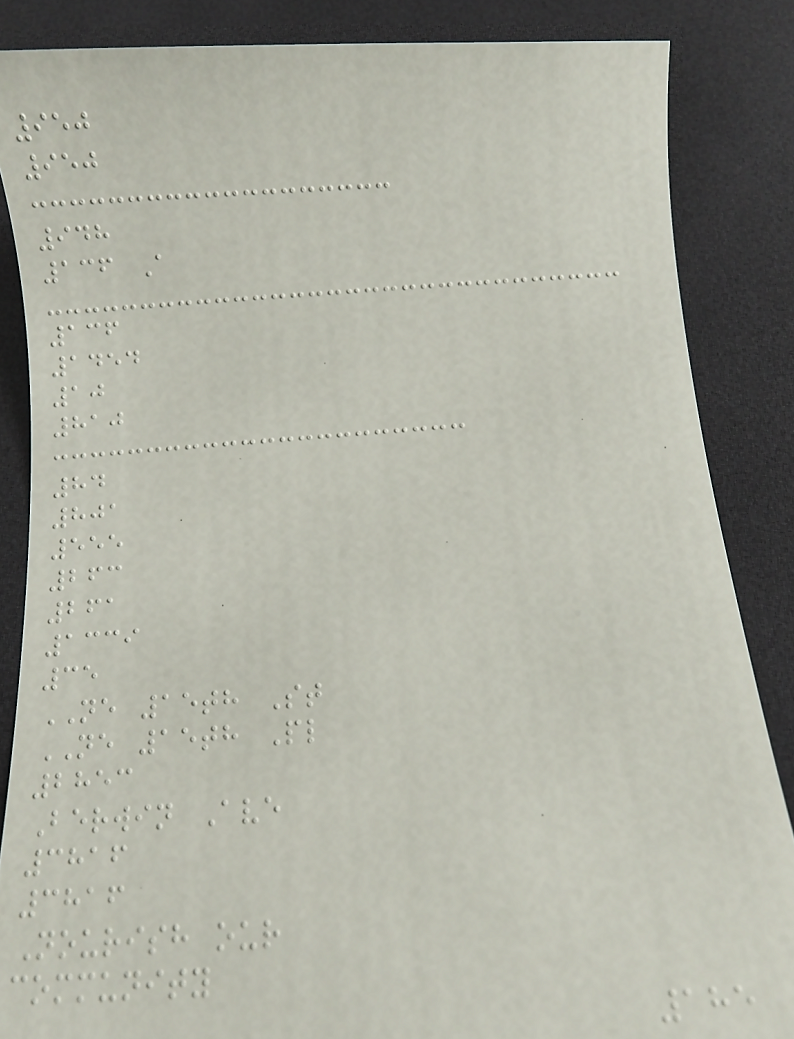950
950
948
136 A
136
1454
10
810
84
801
555
263
261
1339
35
NE 15th St
NE 15th Pl
2853
Berwin Ave
3816
3816
Nourish our
community
185
